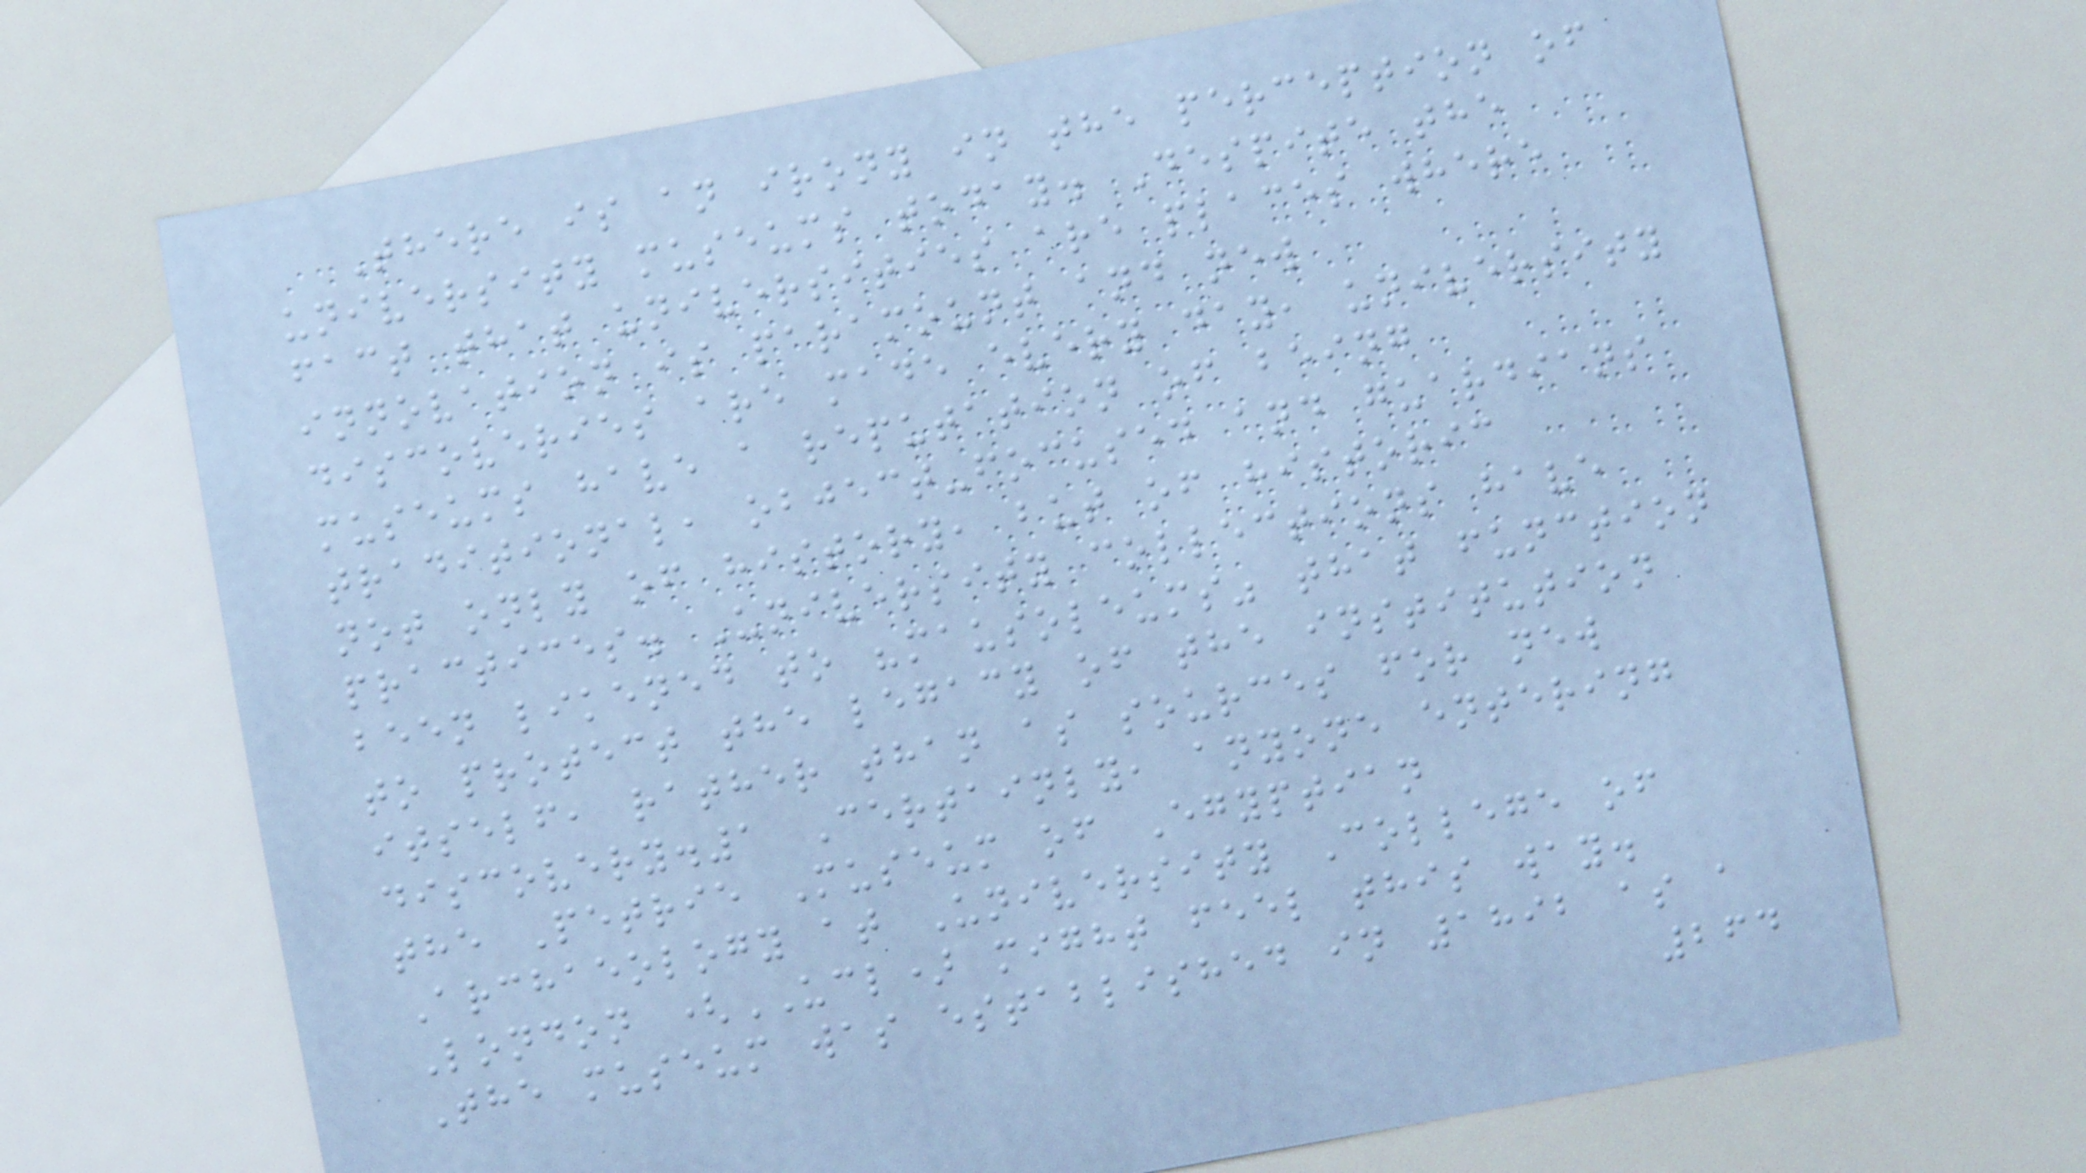There is an irony in the perception of
university museums today. Despite the
fact that universities are places where
innovation is paramount and new
discoveries are made every day, university
museums have a reputation of being
traditional, object-focused and guardians
not only of history, but of historic
practices. University collections have
been likened to "mausoleums" that function
to protect the legacy of the institution
itself, rather than as sources for new
discovery.1 Certainly, anyone entering
the Petrie Museum of Egyptian
Archaeology at University College of
London (UCL) might feel this way.
The museum was established in 1892 as a
264
